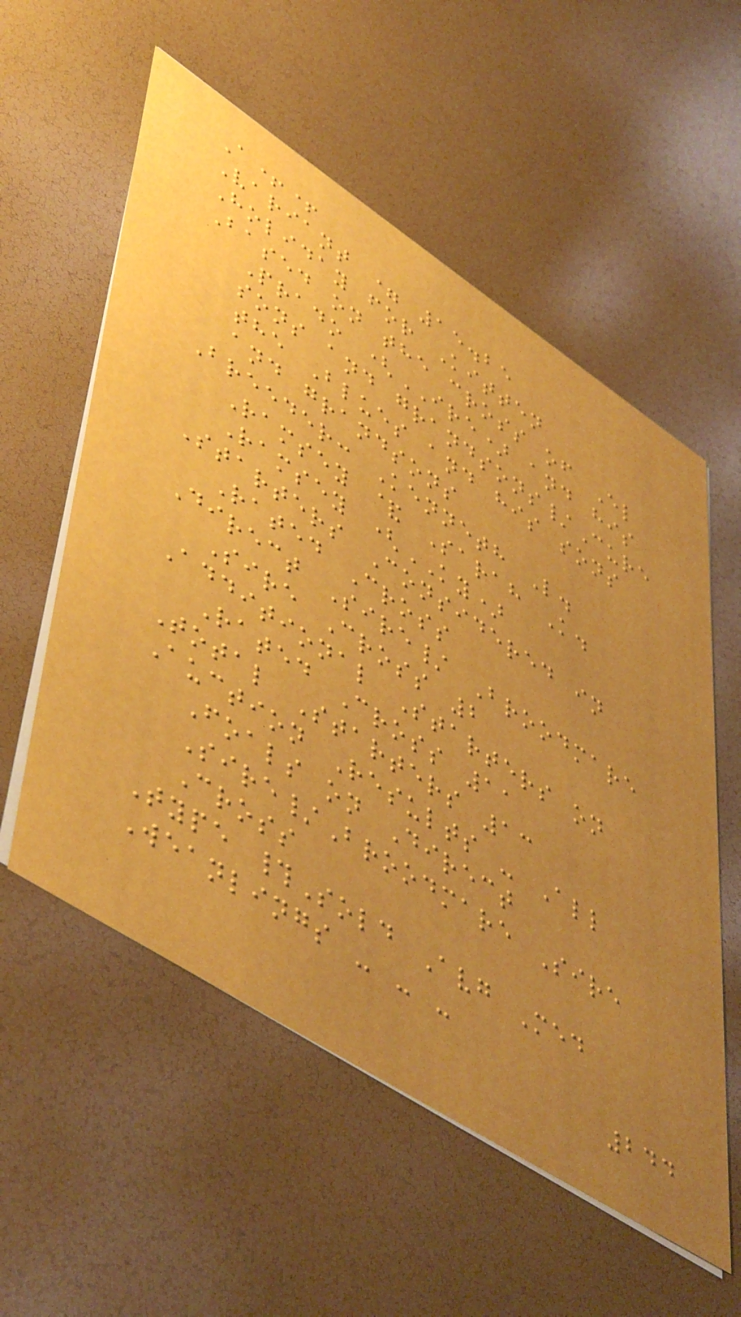A++
Variant = 15.25
Holiday for Kitten
Based on the cross of El
Prado (IRE) and his
sons and grandsons/Cure
the Blues and his sons
and grandsons
Breeder: Kenneth L.
Ramsey & Sarah K.
Ramsey (KY)
Starters Considered in
Rated Cross
Direct Sire/ Broodmare
Sire Cross 2
Additional Starters on
Rated Cross 11
Total Starters 13
Auction Results - All
Foals on Direct
Sire/Broodmare Sire
Cross
Type #Sold Avg Med
Weanlings - - -
244
